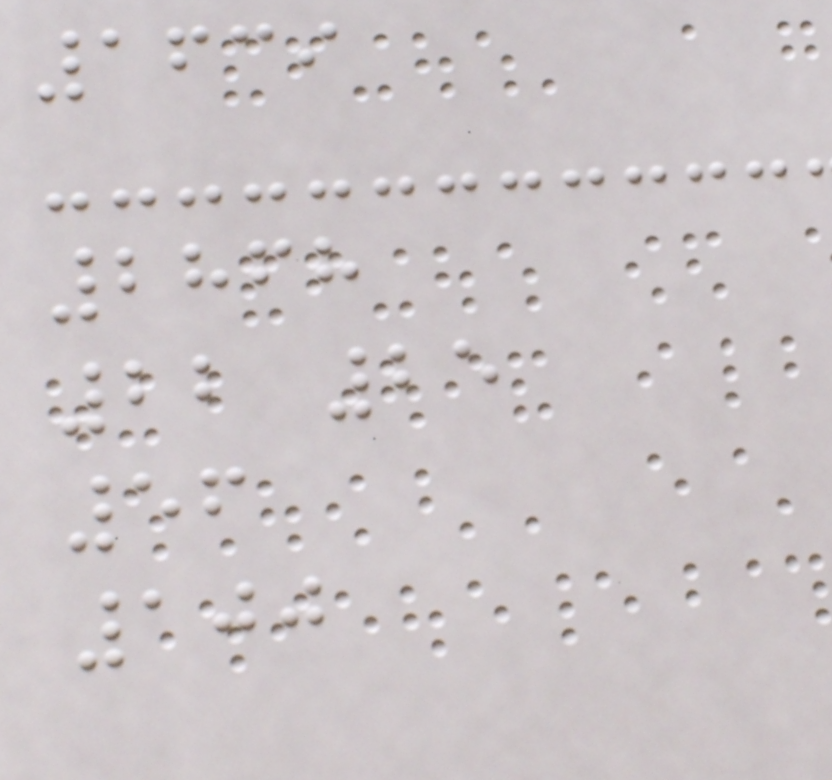1639
2868
22 25
56
100
